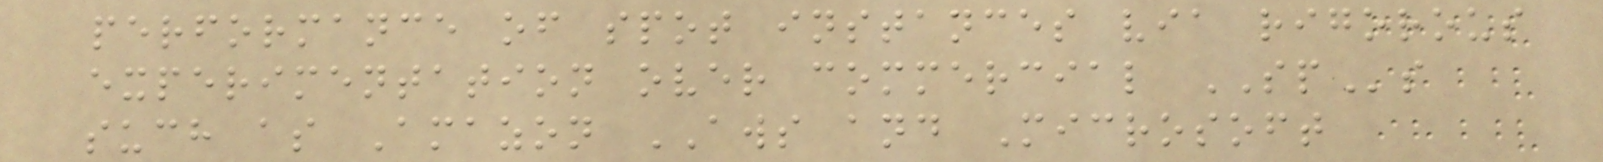performance of spot instances via rigorous
experimentation over commercial SPs
such as Amazon AWS and Microsoft
